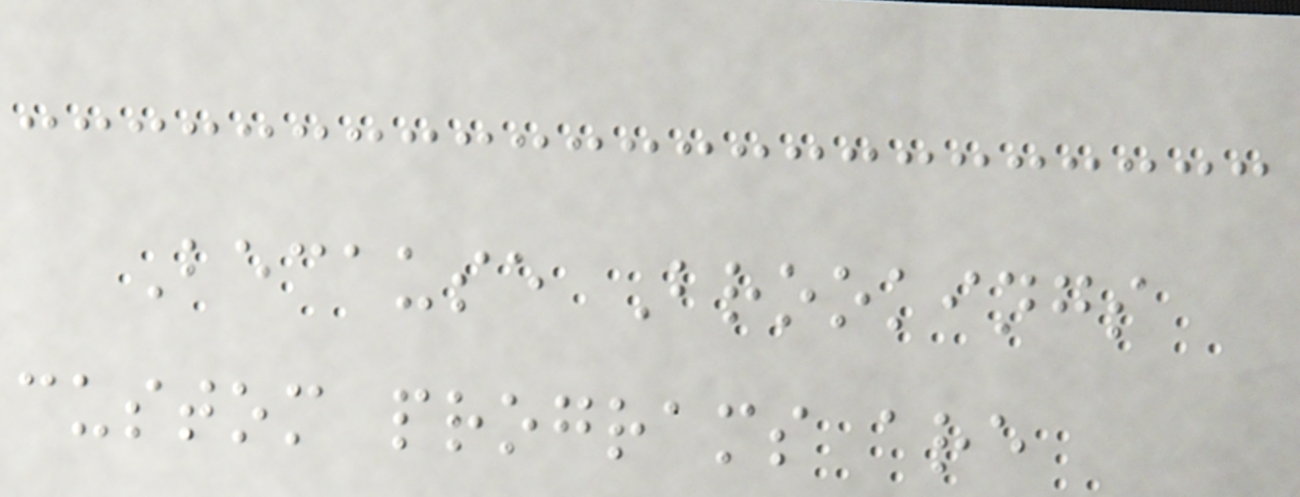Because Brookings
custom programs are
